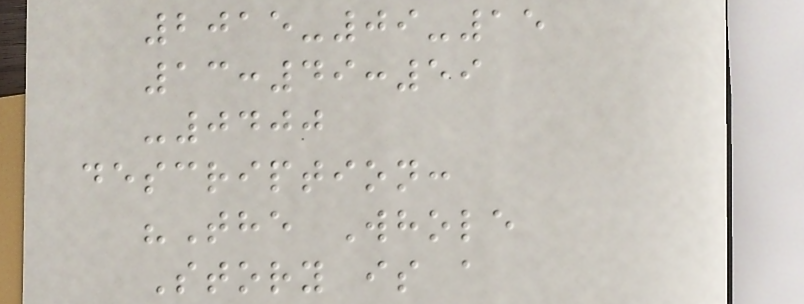2015-09-15
13:49:59
-0400
description:
"The Whole
Story is a
